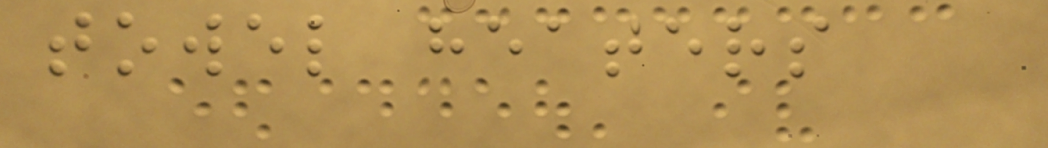towel heaters
